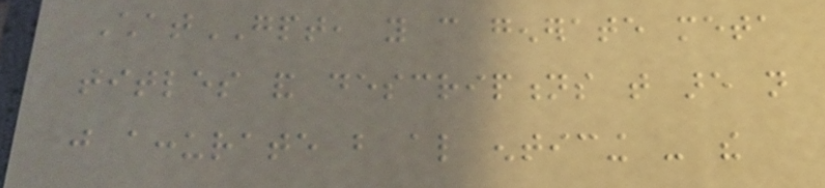ChatGPT, you can generate meta
titles and descriptions that are not
just accurate but also enticing - the
